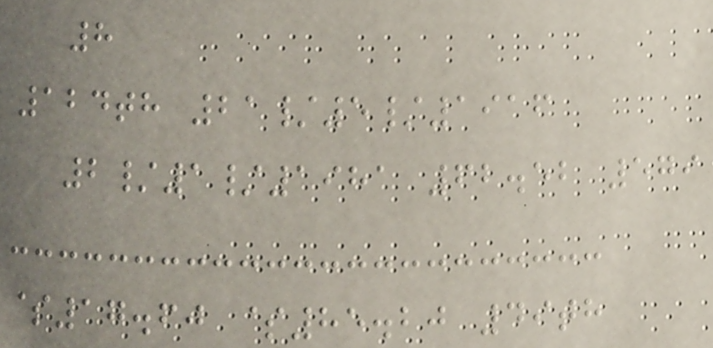8
124th 21/5/1916
2/1/1981 62.52 579
$17.60 $85.20 49th
